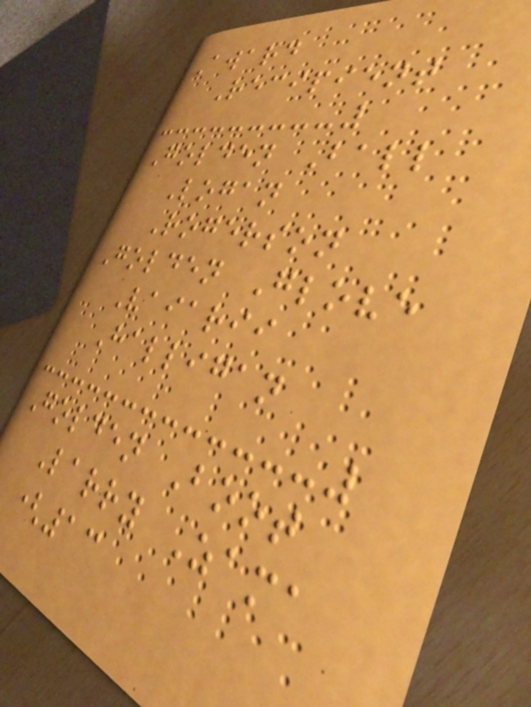Award
Recipient
Golden Ball
Logan
Rogerson
Golden Glove
Vaiarii
Halligan
Golden Boot
Larry Zama
(13
